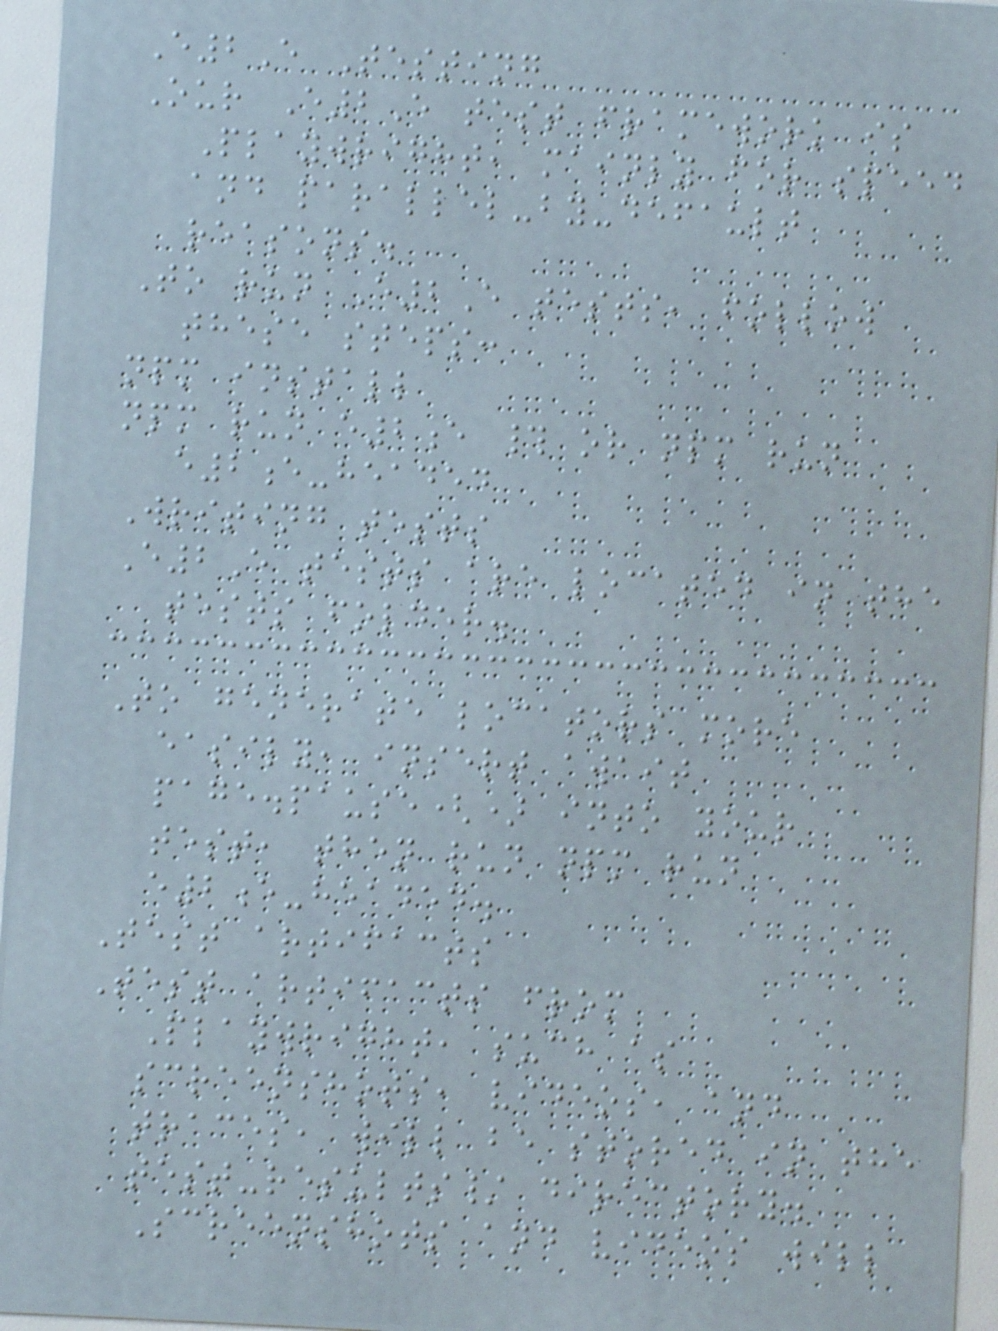E2E Testing
Our E2E test framework is
Playwright, mainly for speed
and parallel-by-default
reasons.
To run E2E tests, follow
these steps:
npm install
npm run e2e # or npm run
e2e-headed
Writing tests
E2E tests are located in the
tests folder.
To generate locators more
easily, insert await
page.pause() into your
test, then run npm run
e2e-headed.
Test artifacts
Test artifacts from
Playwright, such as
screenshots, videos, and
traces, will be stored in the
test-results/ directory.
Screenshots and videos will
